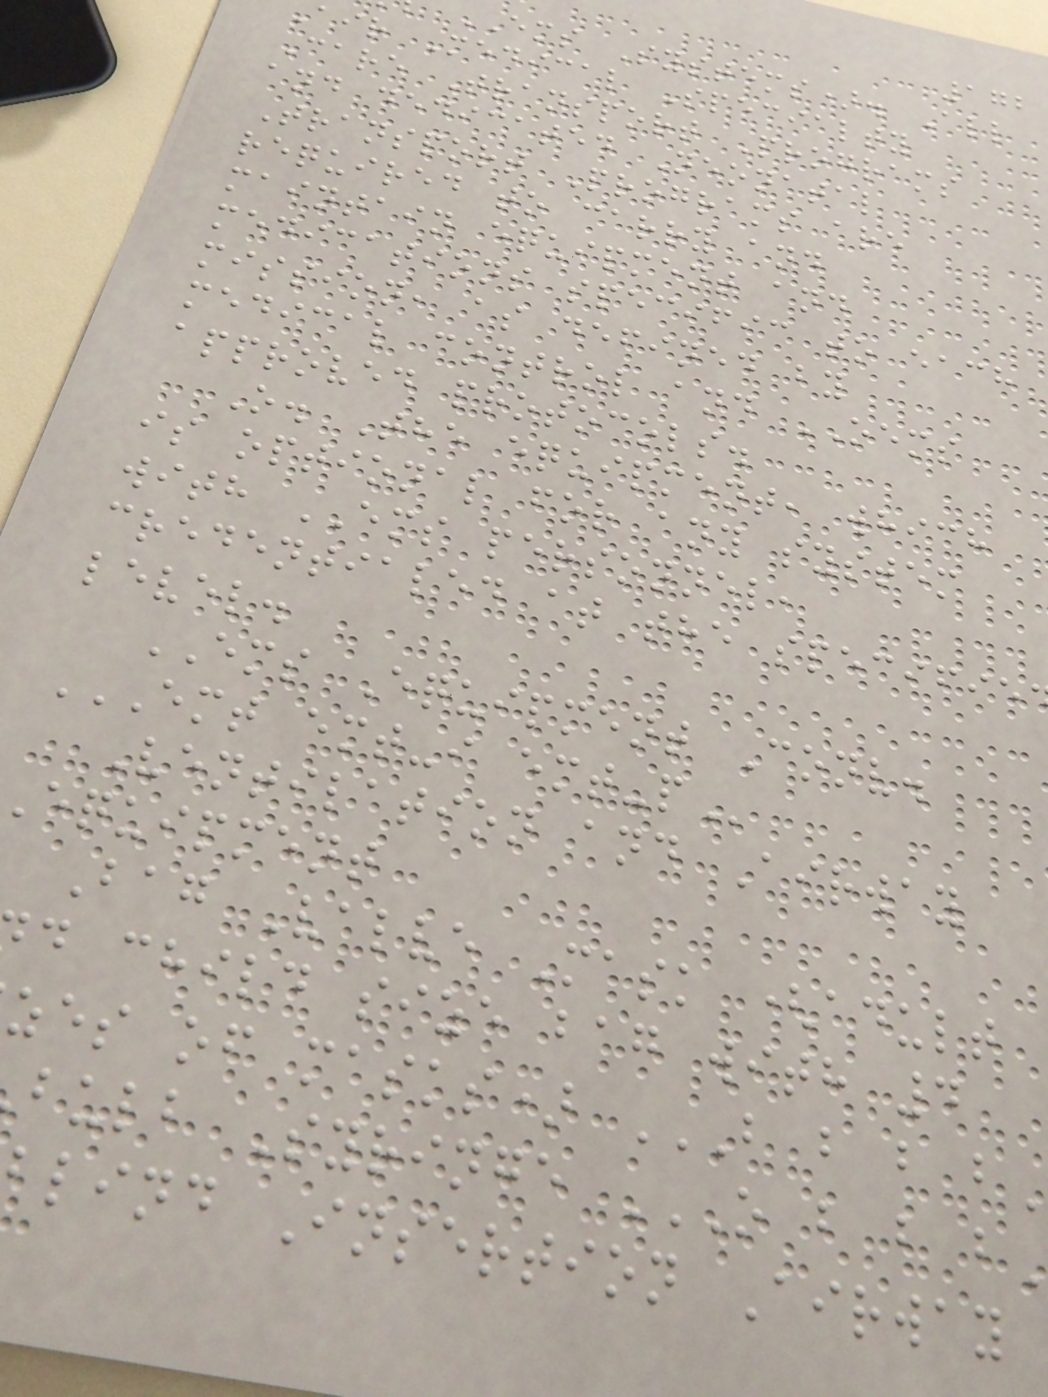172
EMS Systems). All
air Medical Specialty
Care Transport Programs
and dedicated Neonatal
Transport Programs are
required to carry and
maintain equipment and
medications specific to each
mission, as defined by
medical control and OEMS
approved protocols.
O. The equipment, which
is optional for any system
with EMS personnel,
credentialed at the specifie
level.
EMS Equipment Conv.
EMT EMT-I EMT-P
Ventilation and Airway
equipment
Bag Valve Mask (adult
d child size bag with 4
lind Insertion Airway
